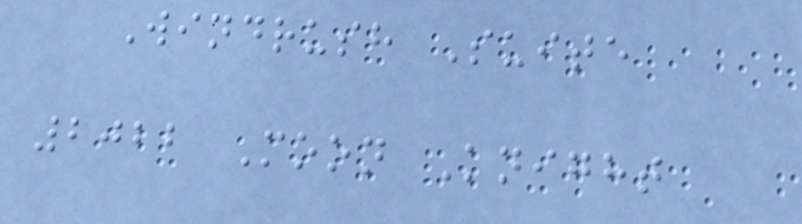Windrush Suite
2022 Moon Knight
